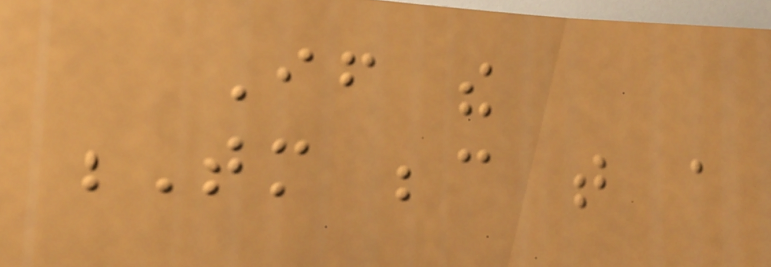If the
Tm because that a
